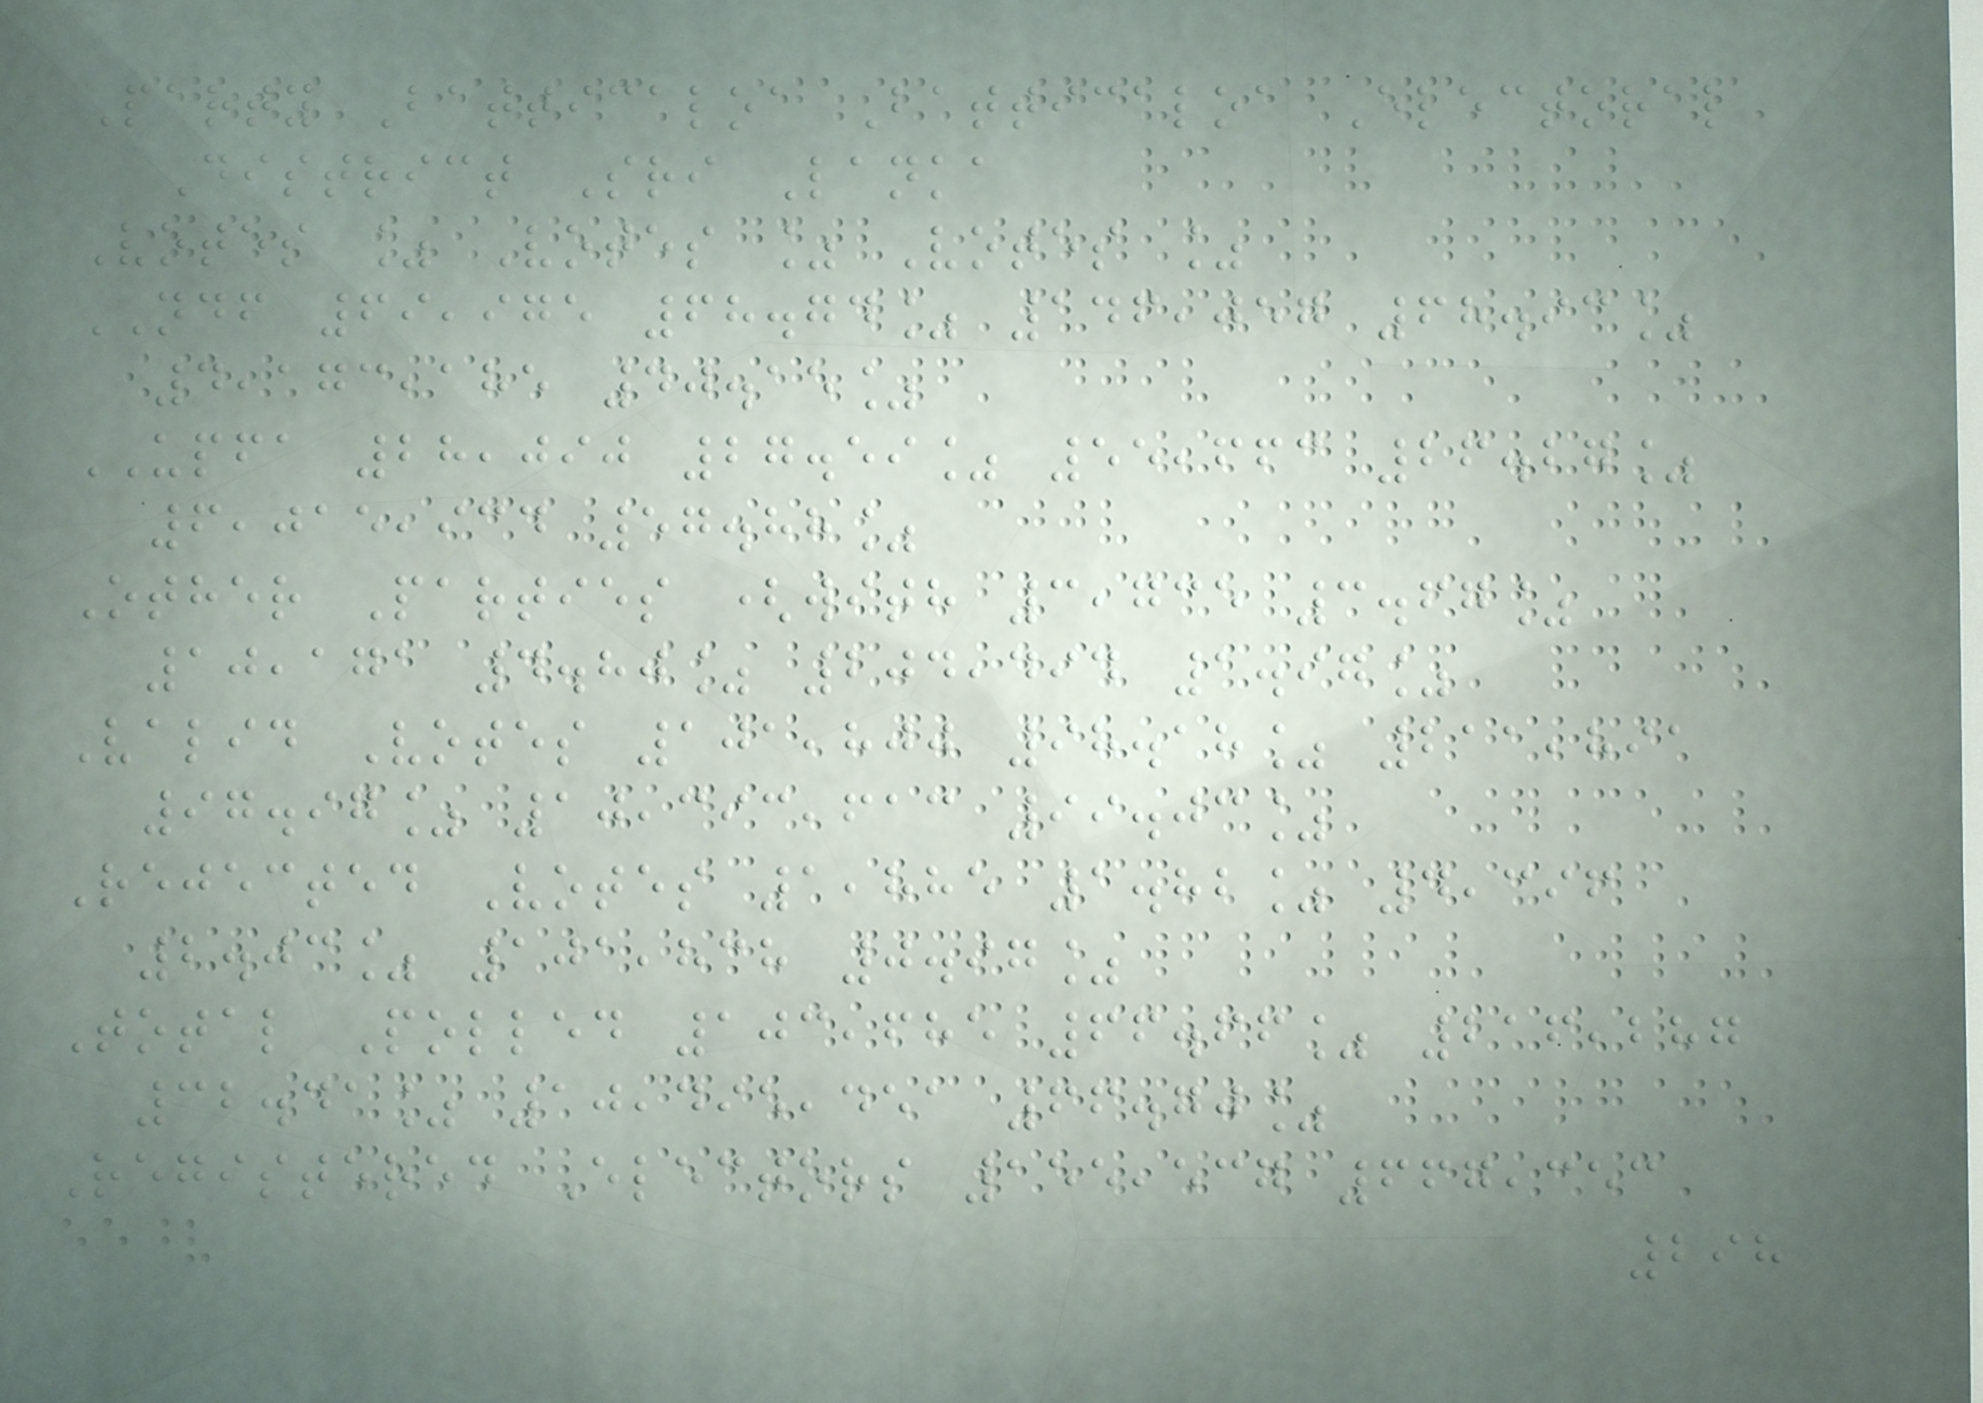Party Batticaloa Batticaloa Electoral
District Sri Lanka
Votes % Votes % Votes %
NDF 69,975 68.74% 146,057 68.93%
4,173,185 40.15%
UPFA 28,090 27.59% 55,663 26.27%
6,015,934 57.88%
Other Parties (with 3,735 3.67%
10,171 4.80% 204,494 1.97%
Valid Votes 101,800 98.18% 211,891
97.97% 10,393,613 99.03%
Rejected Votes 1,885 1.82% 4,396
2.03% 101,838 0.97%
Total Polled 103,685 66.66% 216,287
32.41% 10,495,451 66.70%
Registered Electors 155,537 667,353
298
